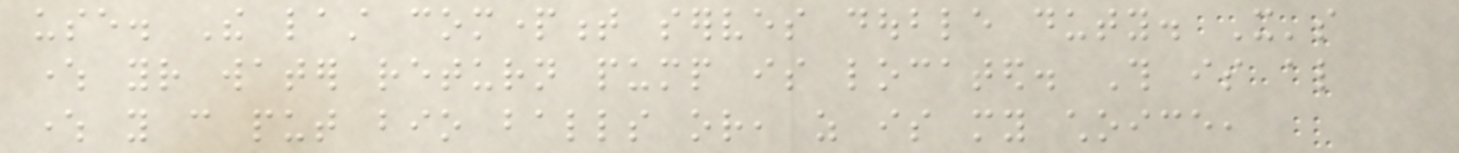use. The last compartment serves double duty. It's
where your water return pump is located. This is also
where you can put bio balls or, as is my choice,
